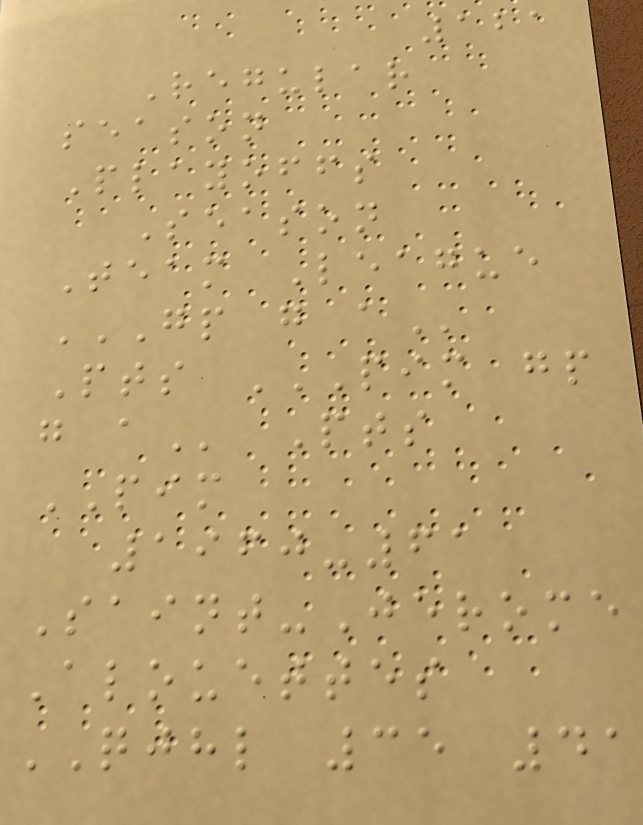121
Regular
season
Playoffs
Season
Team League
GP G A
Pts PIM GP
G A Pts
PIM
1960-61
Saint-Jerome
Alouettes
QJHL 35 41
